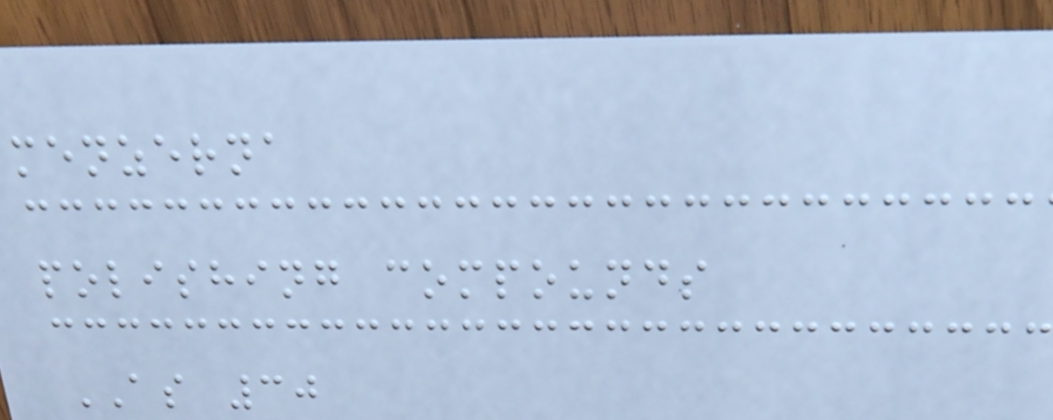menzerna
polishing compounds
AS 30
